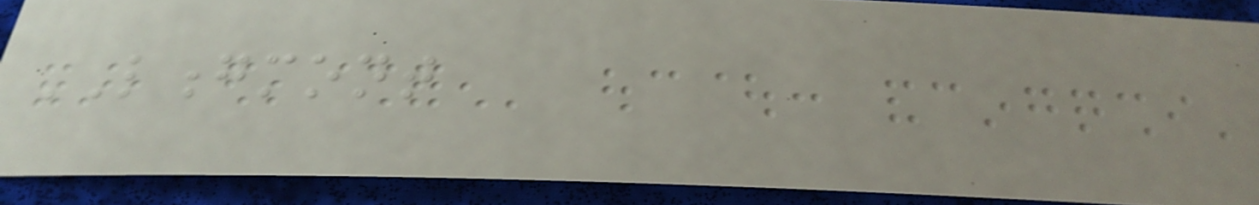LONGMONT
